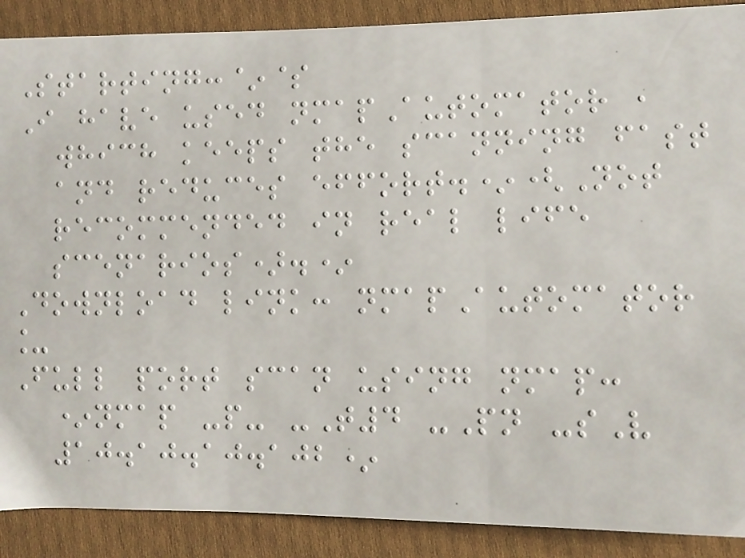Starting:~$
I have used nmapAutomator ,
which keeps the scanning fast
and reduces effort.*(Not
recommended in real life
scenarios).*
Download link: nmapAutomator
_
Full port scan using nmap:
*nmap -p- -T4 -Pn -sV
10.10.10.102*
